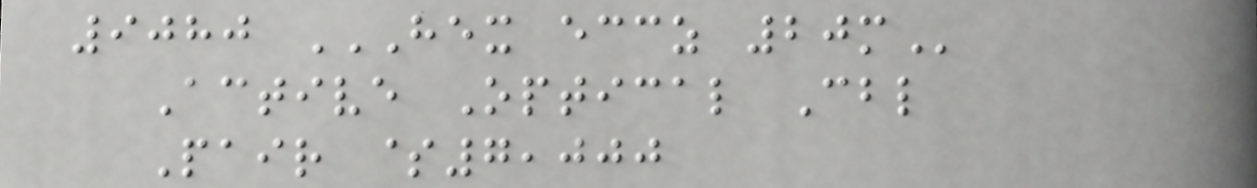9080 HEX ECCZ 20M
Active Optical Cbl
Pair $7,000
